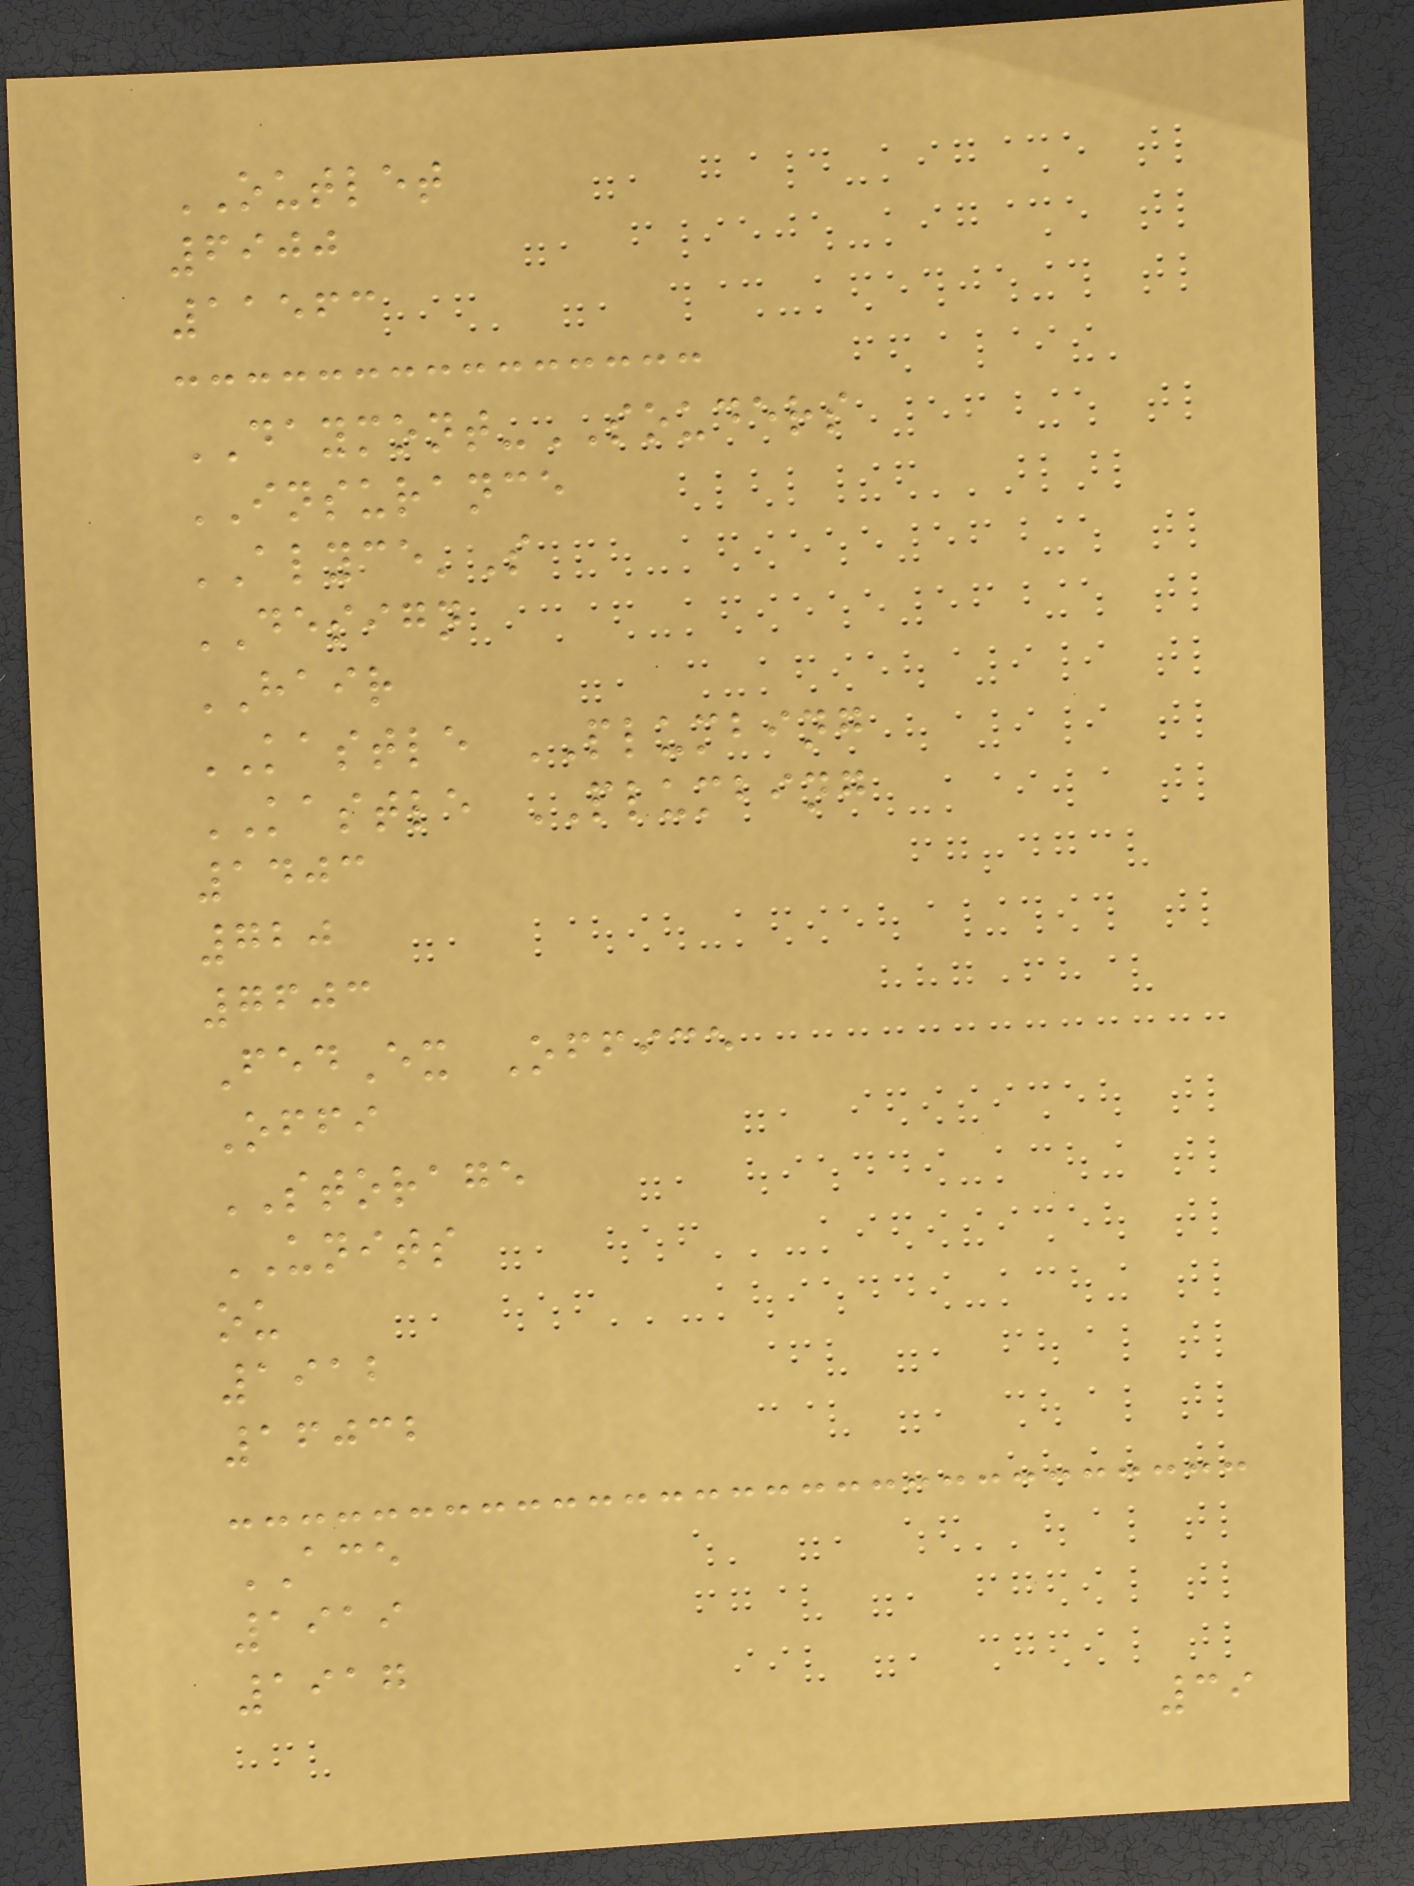OUTLET
6900
11563
DAYMONT-SOUDERS
INSURANCE
ALYCE'S
DESIGN
HAIR
KASTLE PLUMBING
KASTLE PLUMBING
1403
720
7603
FedEx Office
Offi
STORAGE
UNITS
ou
1912
16032
ACE
1919
1917
39
